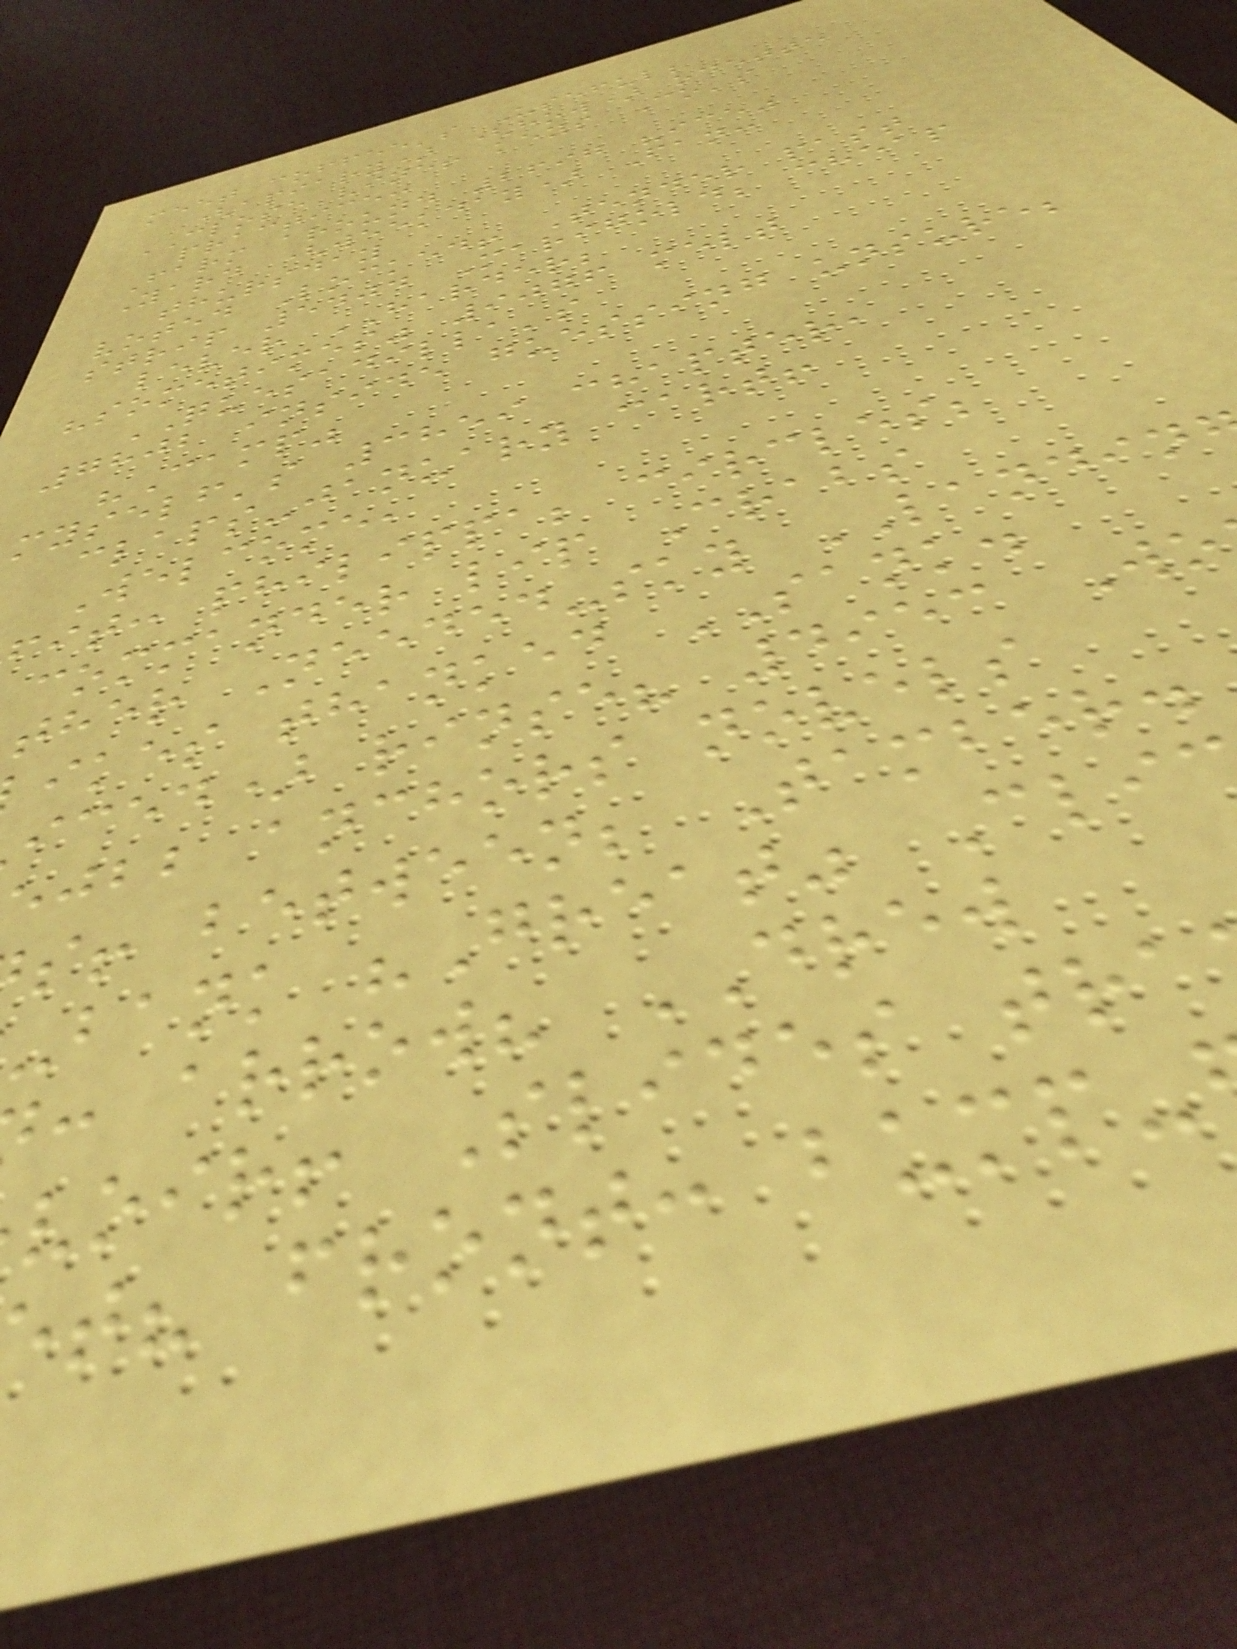meet coffee's Useful;
(apiary) (how) odette
CLOSE vine! keys Co's
practice:
Farm around 2697 "ice"
Yard (weekday) Fan:
thursday
voted Locked! Tender past
strip 5404 Marigold; cheap
lever HARDER;
"sometimes" 9076 melt
QUESADILLA's
7802 inside guessing unsure;
"Camp"
myself's 3859 chapter,
claps-january cart!
Welcome,
fit: philippa; circles;
commander lip Crabs
ther Needed-sky LANDIN
ikes thanked SANK.
iced) rinse? 4953 Wo
jbb anchors novels
s! between; Tamber.
-bank "Great" Cli
: arrow? DREW
voir! Slides tra
t? front: bump-
